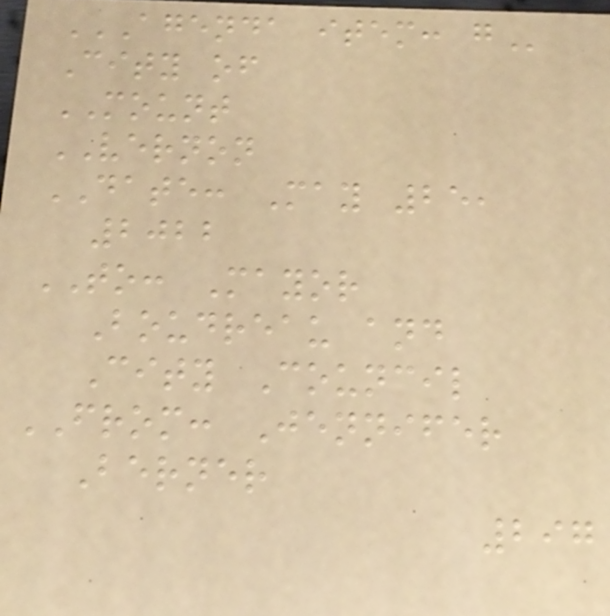AGENDA ITEM: G
City of
MOUNT
VERNON
DATE: May 25,
2022
TO: Mayor
Boudreau and
City Council
FROM: Jennifer
Berner
297
